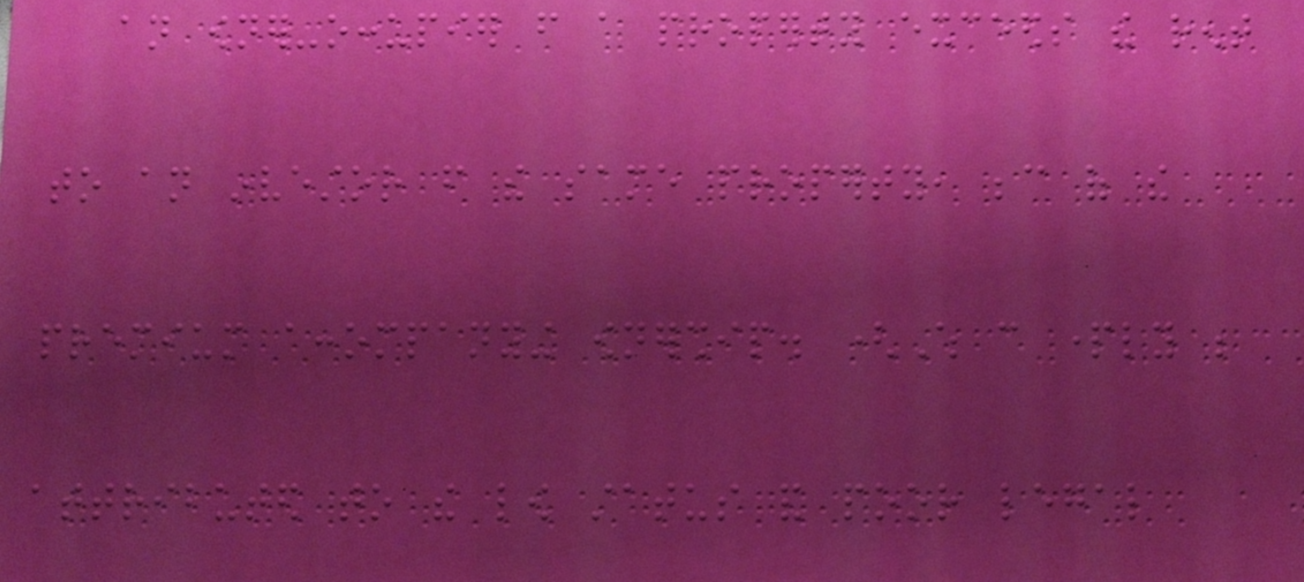an owner-occupier from a property exceeds the rent
to an investor from the same property, because of the
premium accompanying ownership. (Which can partly be
attributed to the low status and poor legal
